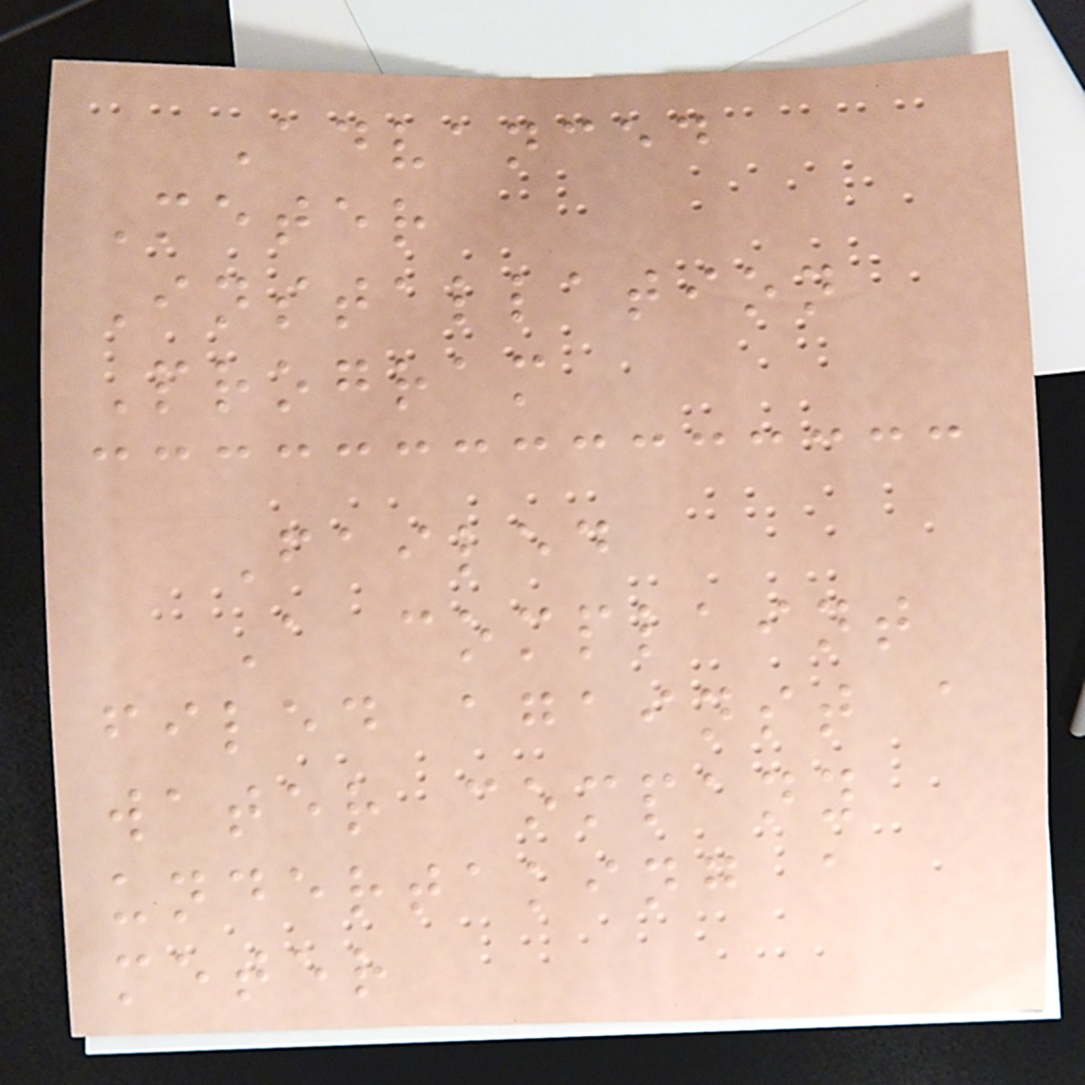Advanced
Meter
Installation
Program
Failed
A complaint
filed against a
water company
undertaking a
meter
